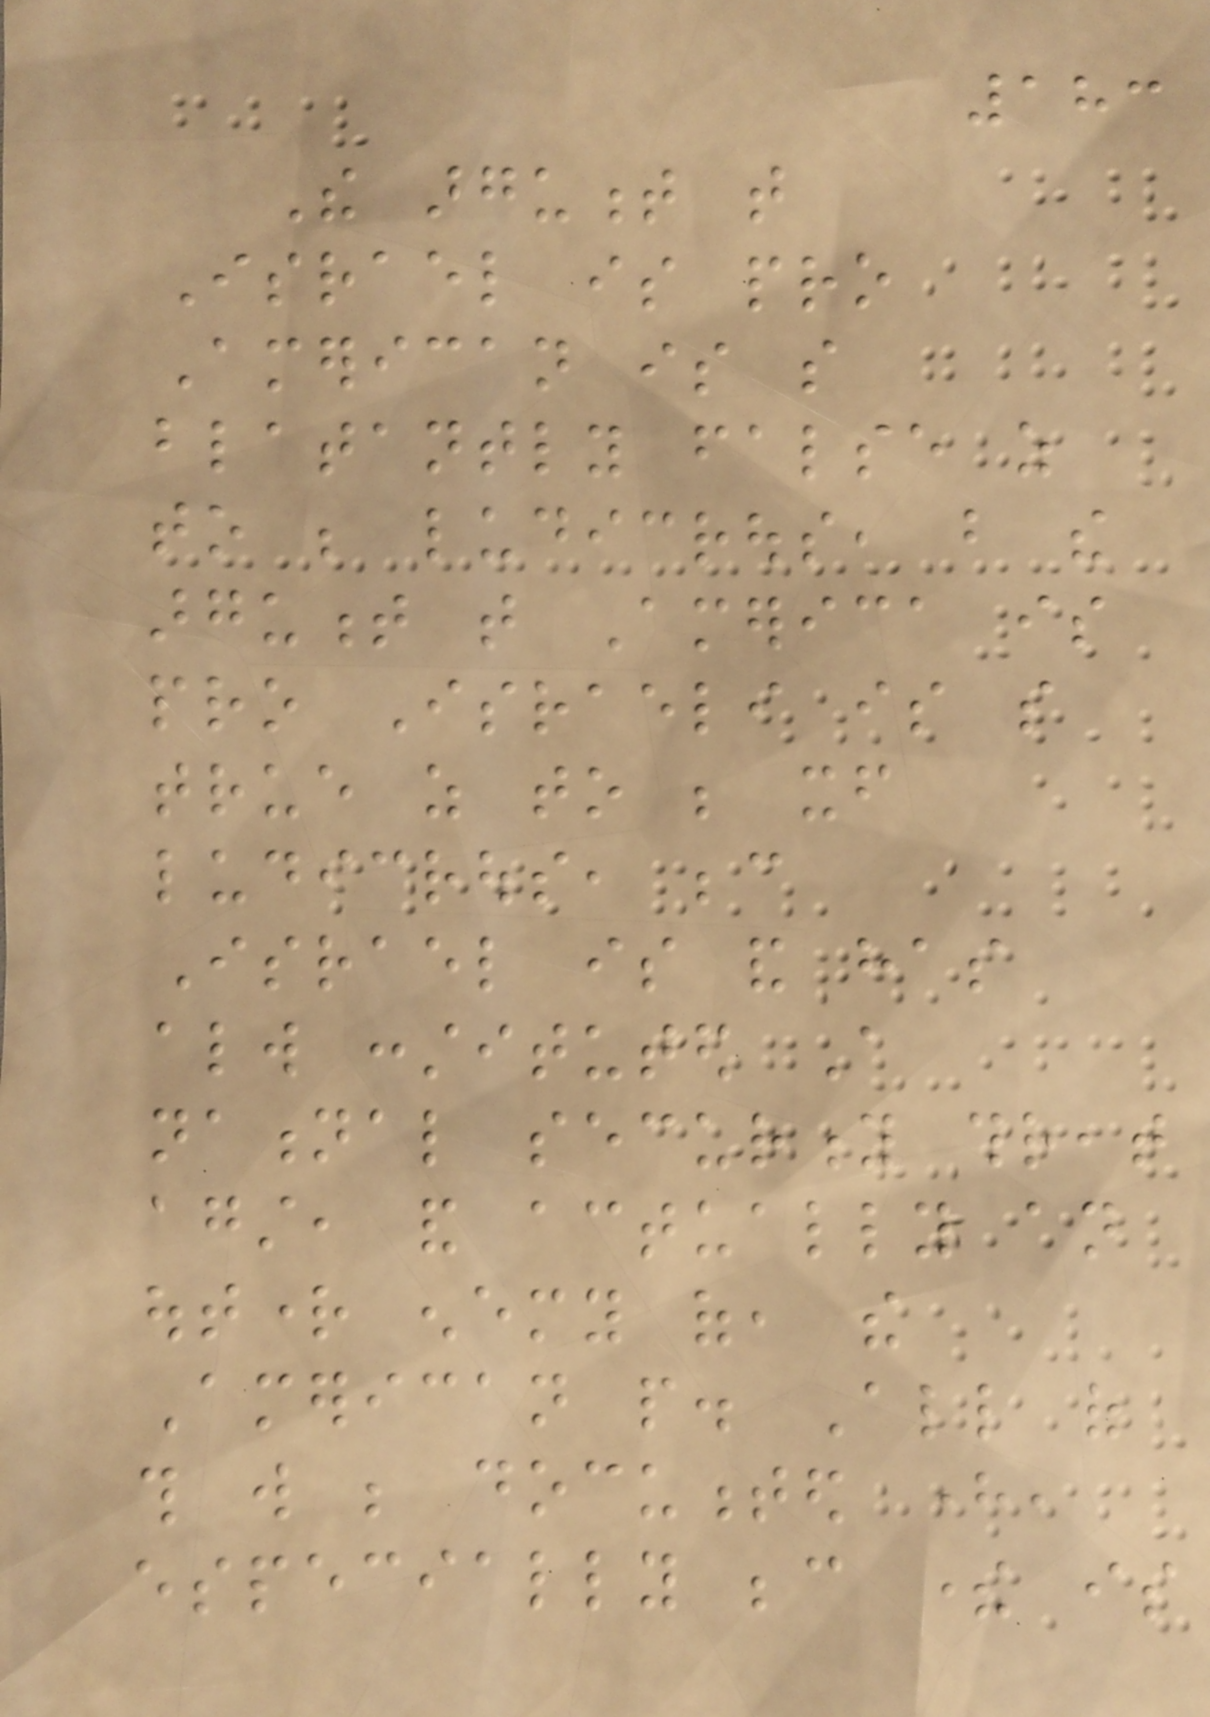183
The argument that
Israel is pro
American is so
blatantly false as
to be ludicrous, but the
argument that America is
pro Israeli is so
true as to be itself
ludicrous, because
Israel is and has
always constituted A
national security threat
against, and actually an
outright enemy of, the
American people. All of
this will be documented here,
especially because there is
